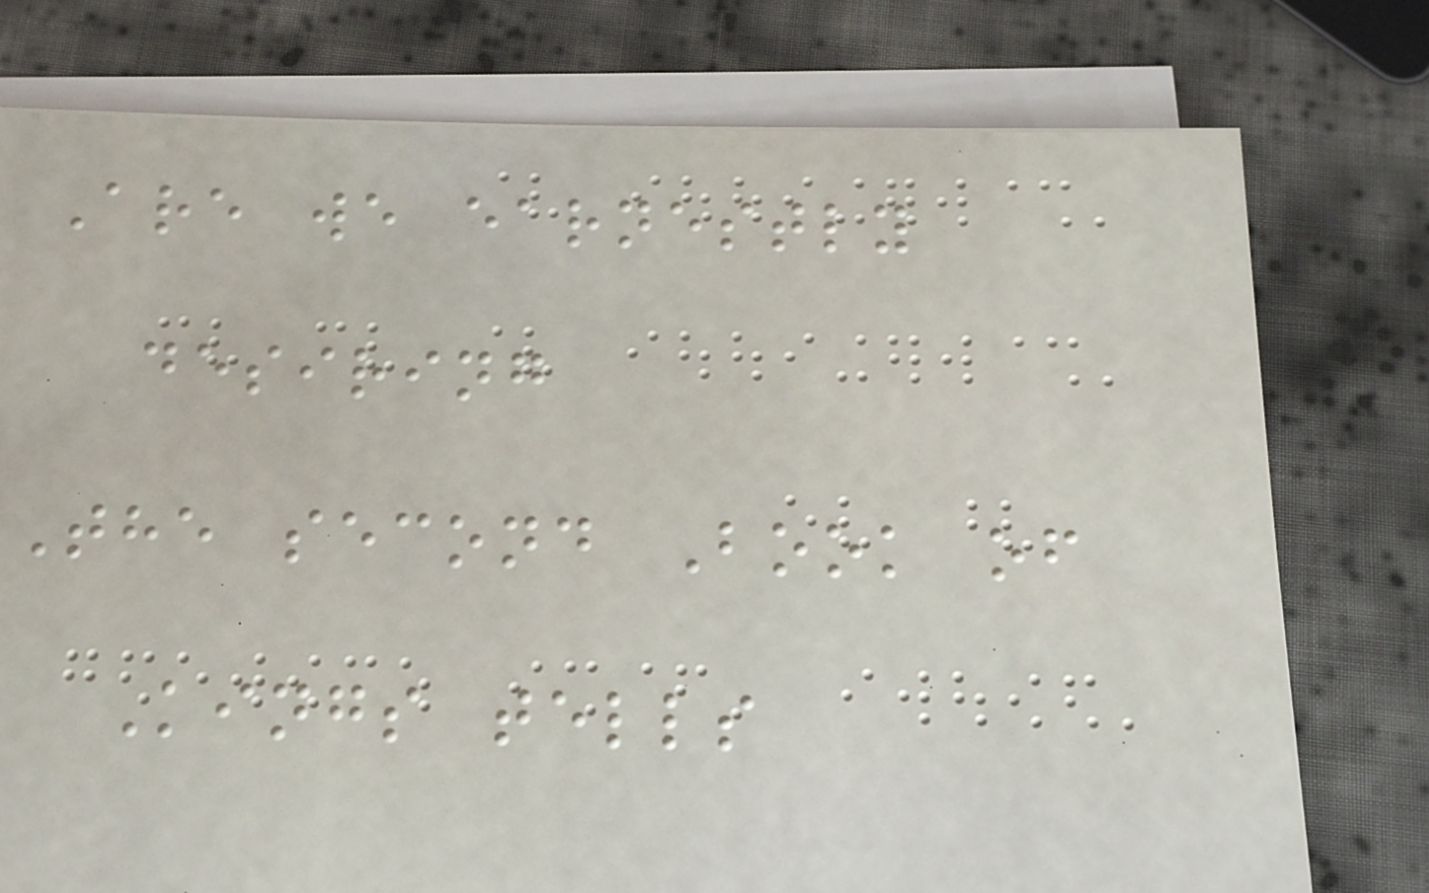Are we earnestly
desiring
The second Book of
Kings tells
